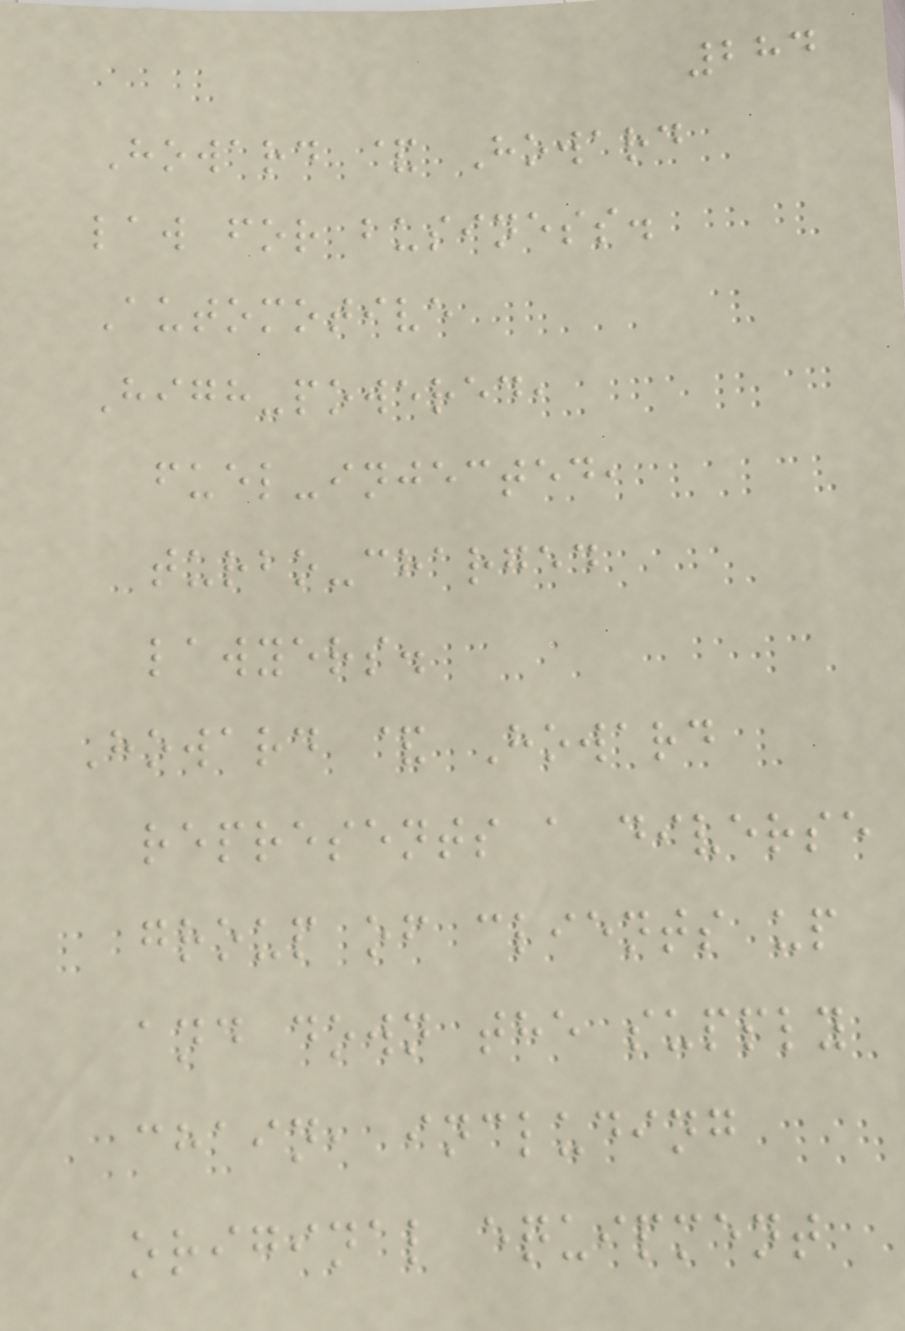284
Howard & Howard
law for business.
Automotive
High-powered,
fuel-injected,
turbo-charged
lawyers.
Howard & Howard
represents a diverse
group of clients up
and down the supply
chain, including
original equipment
